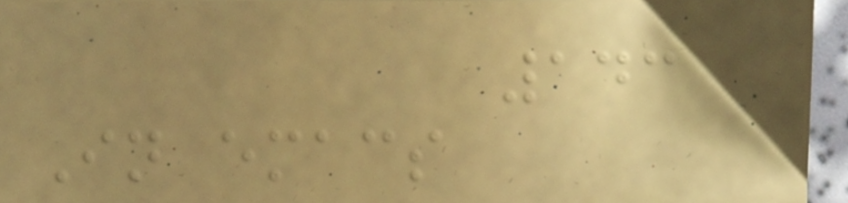143
In emacs
